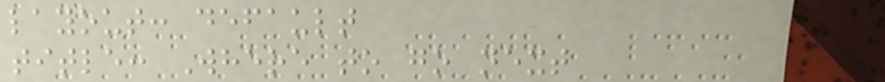layout: default
title: Where to go next
